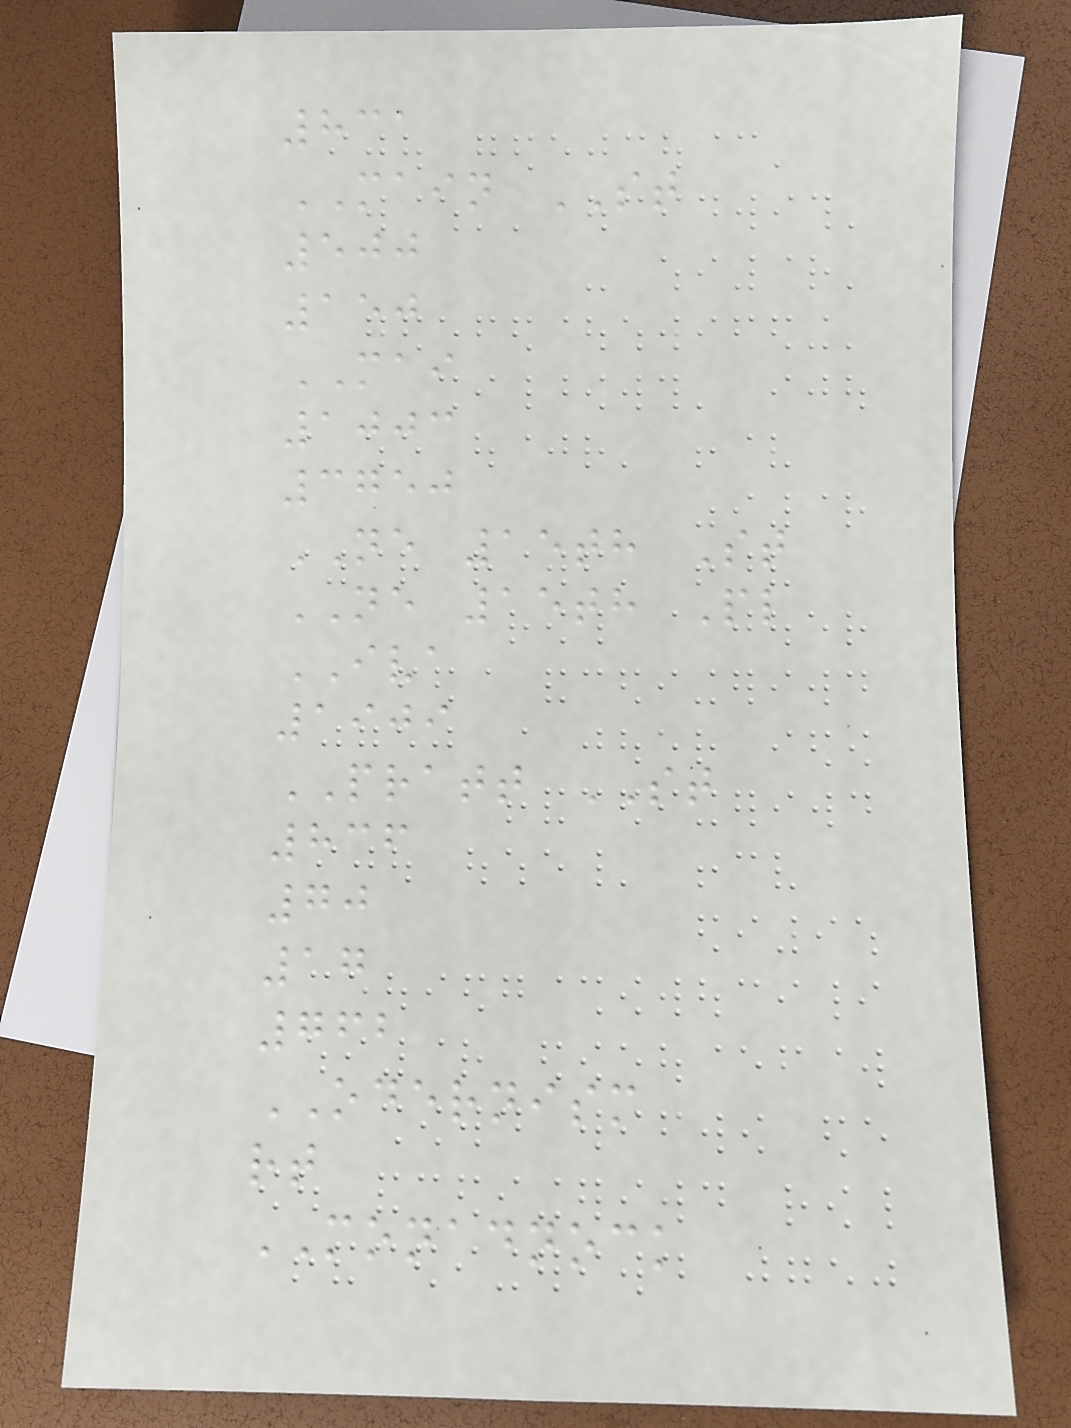831
MAIN ST
500
150
MAI
1003
3750
NE 15th St
NE 15th Pl
IVA
1909
PRATT ST
836
70
17
762
ODERNISM
rt
MONADNOCK
